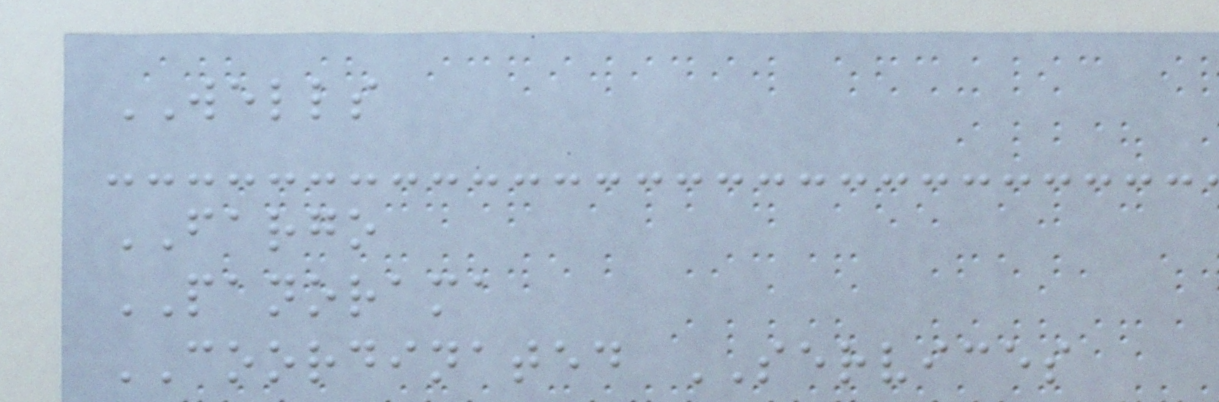WELLS
FARGO
PANORAMA
COORDINATED SERVICES
